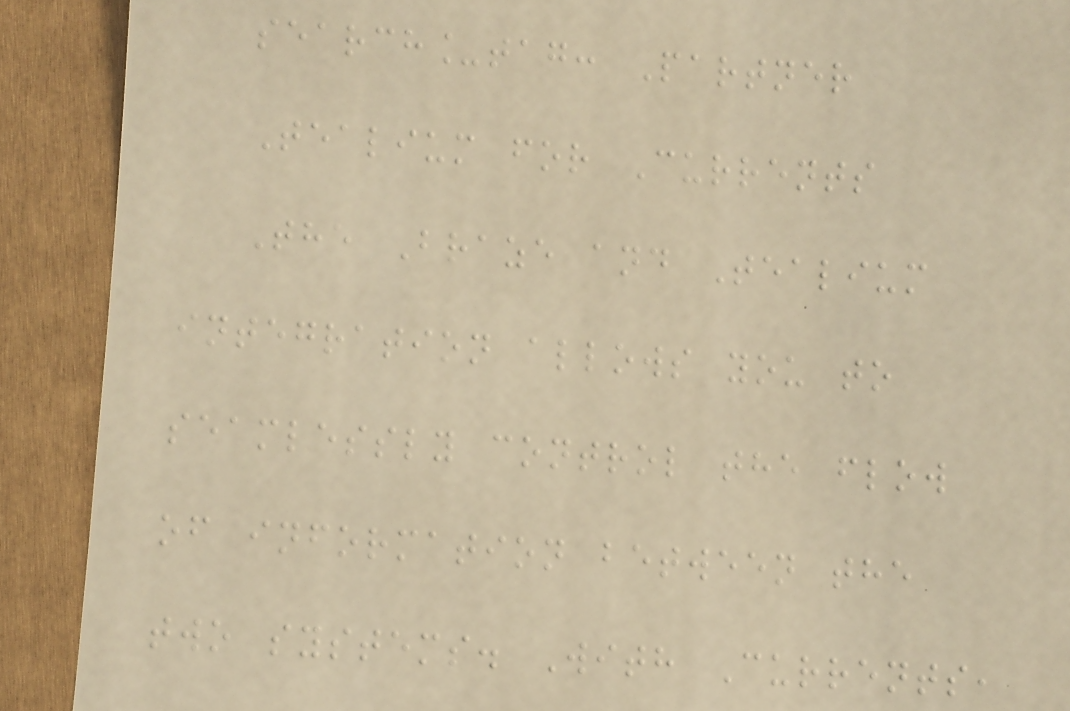search_tag: Partner
Tealium for Currents
The Braze and Tealium
integration allows you to
seamlessly control the flow
of information between the
two systems. With Currents,
